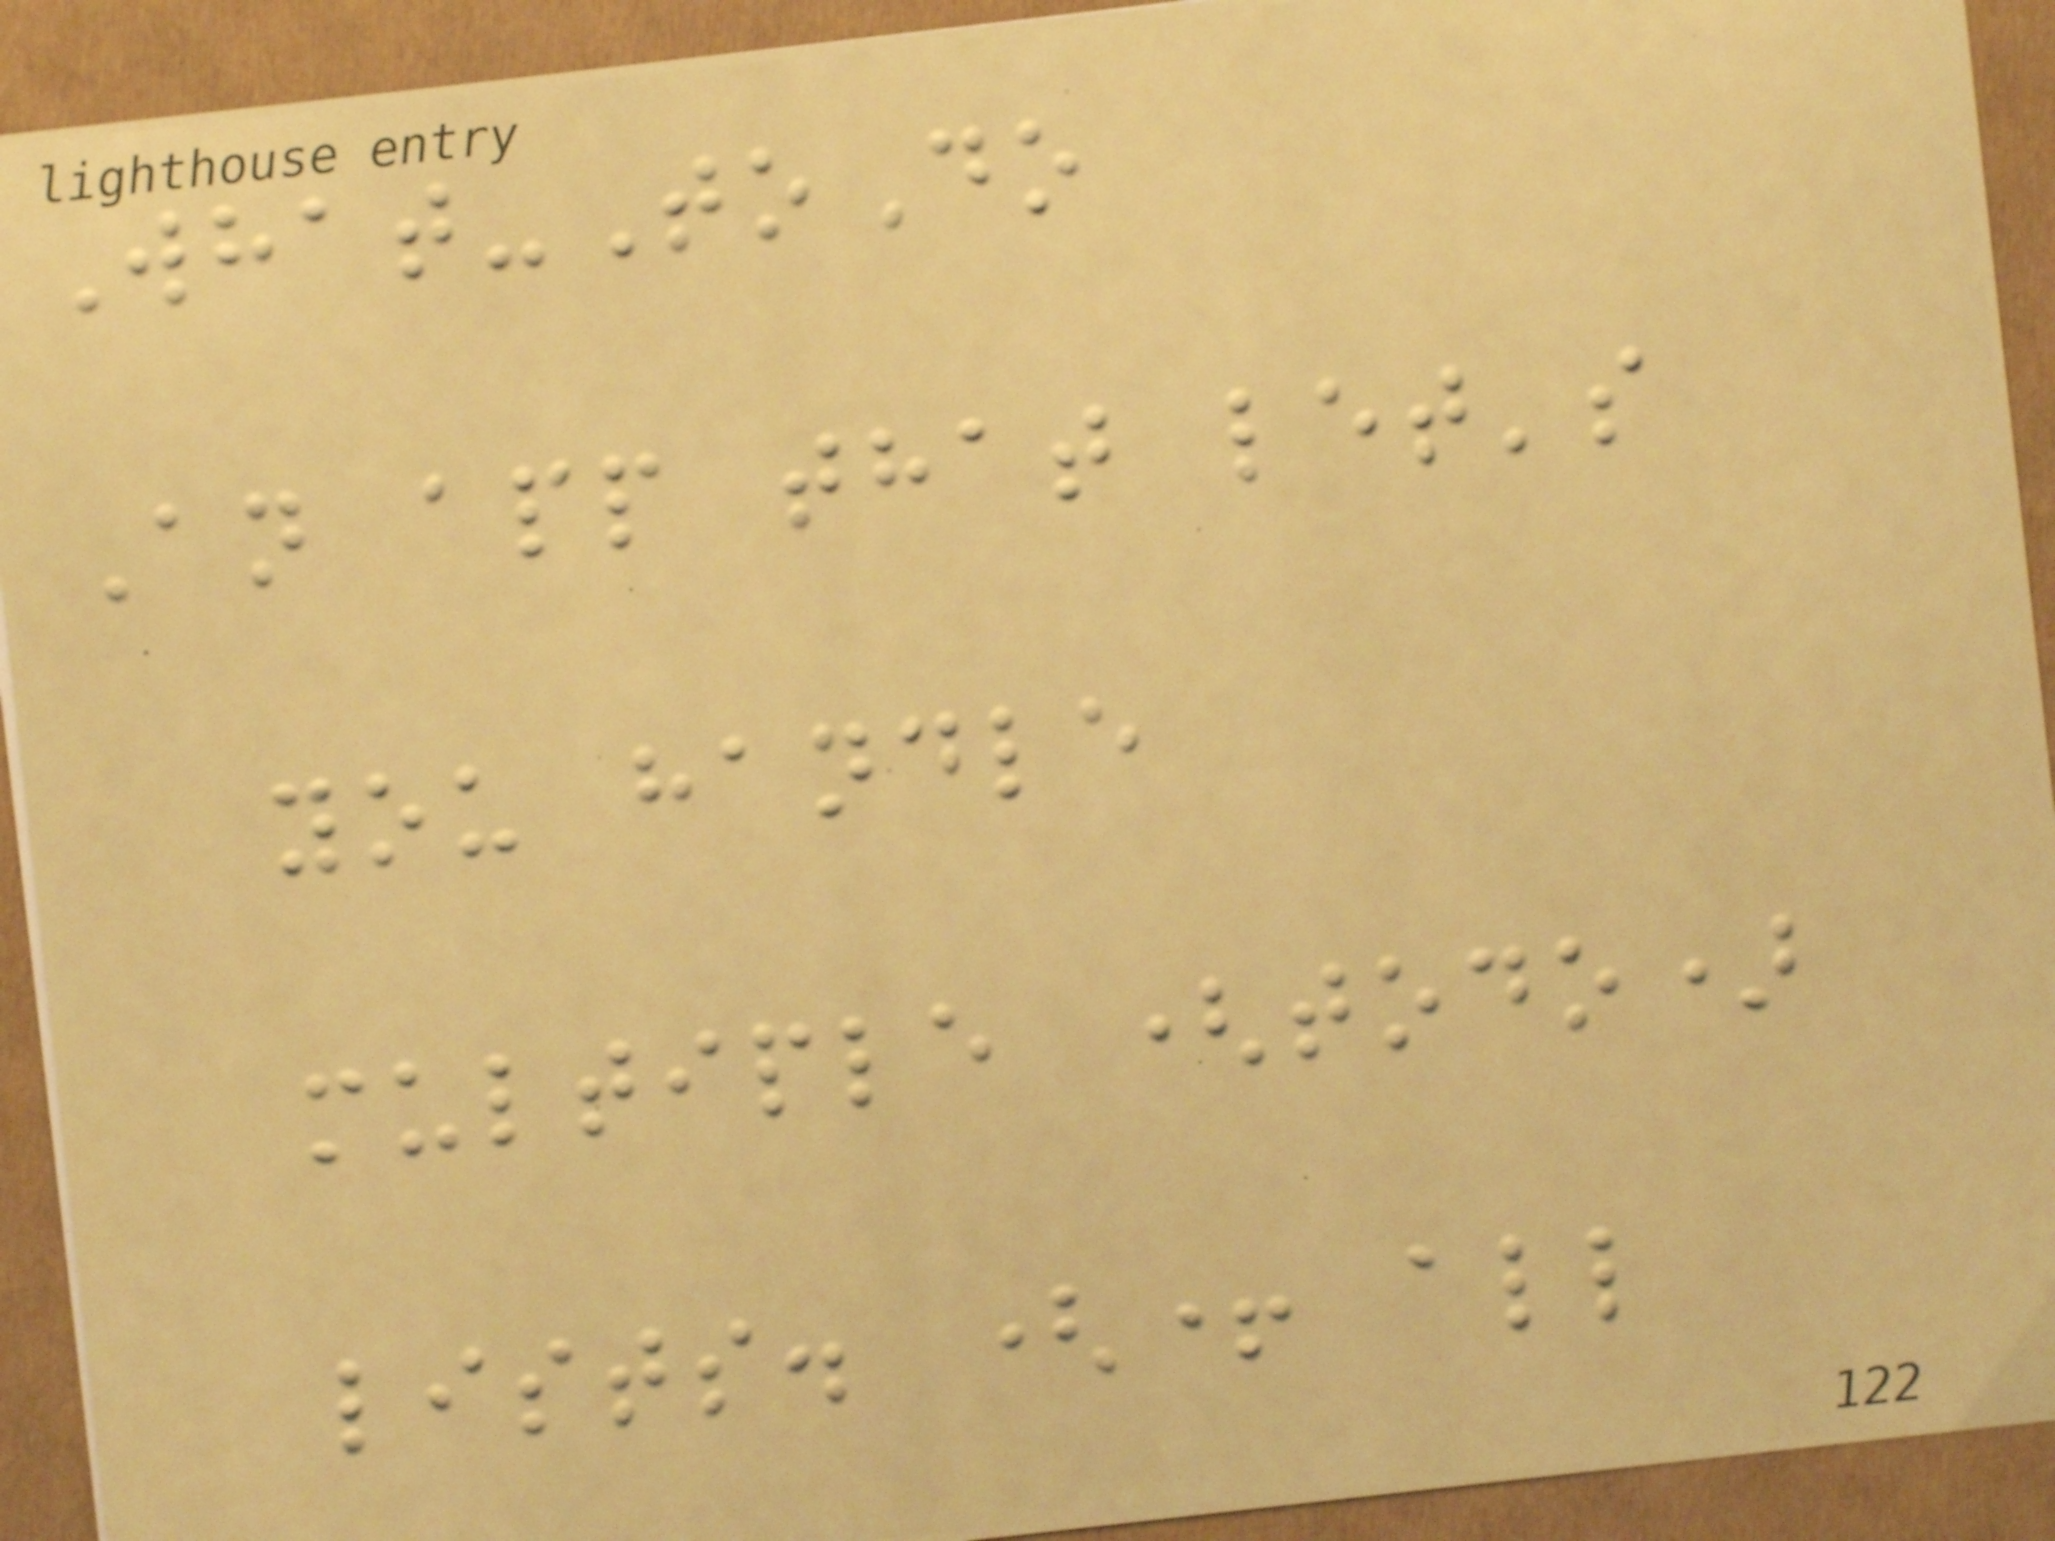What-ToDo
An app that let's
you handle
multiple (todo)
lists. (+ all
